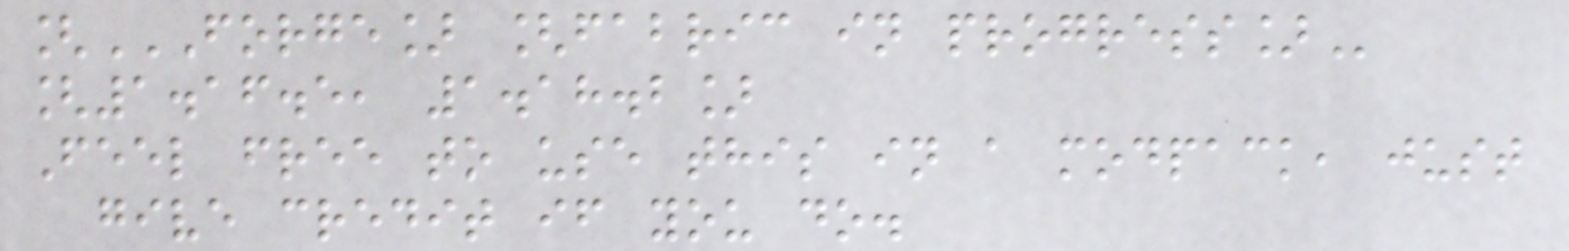[FORGE] [FABRIC IN PROGRESS]
[1.16.5, 1.18.2]
Feel free to use this in a modpack, just
give credit if you do.
